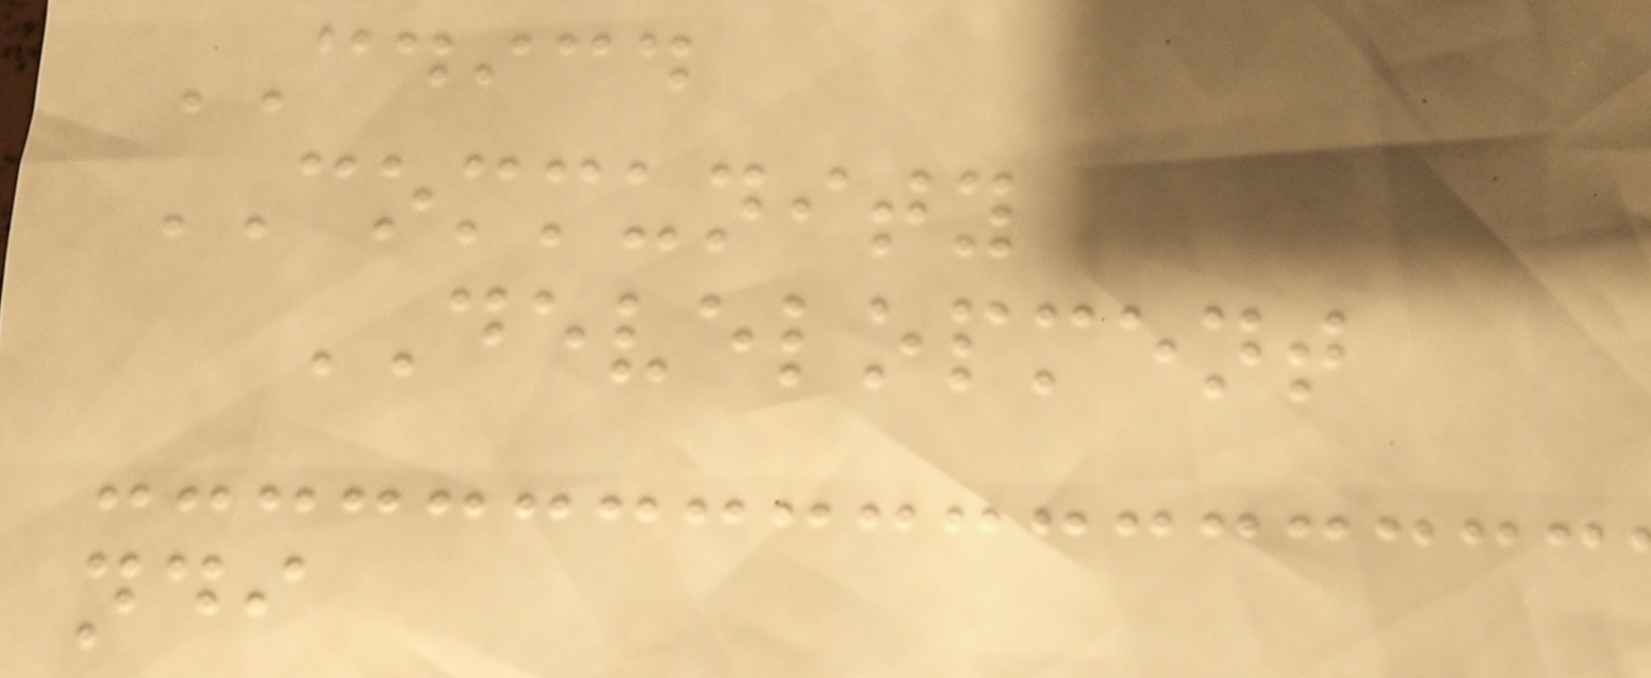CDICD
COMMUNITY
DEVELOPMENT
ndi
